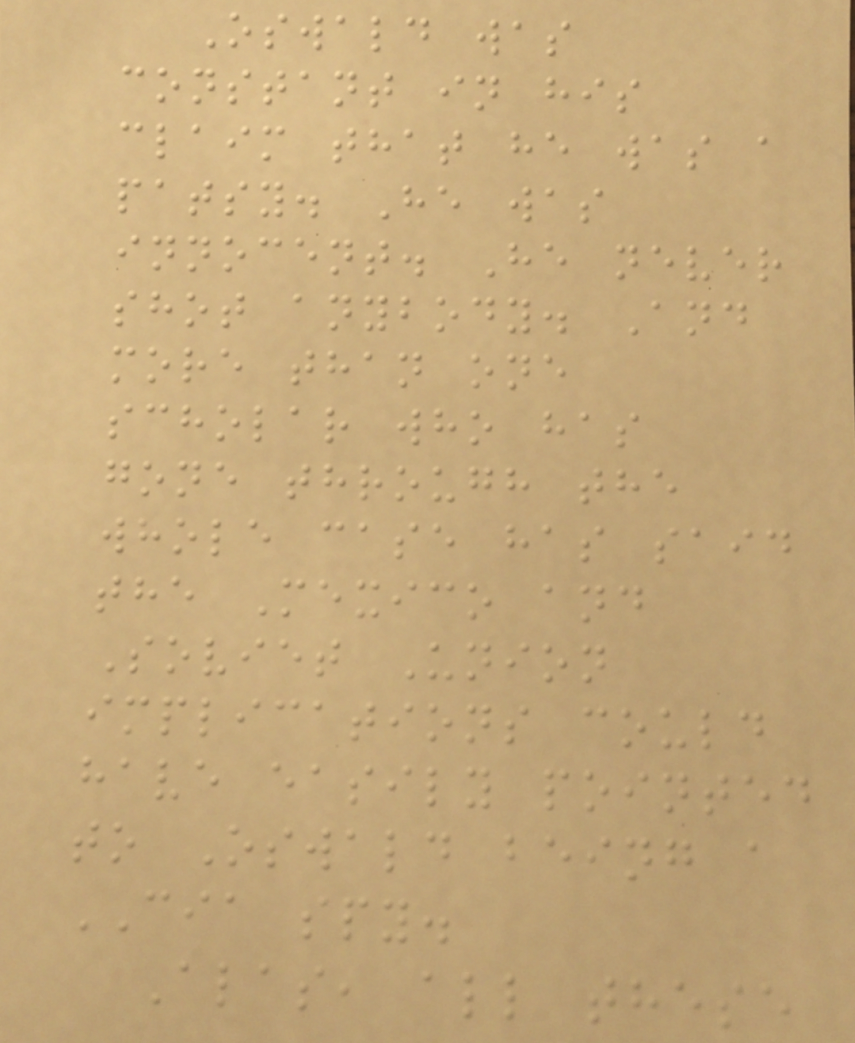Oswald was
constant in his
claim that he was a
patsy. He was
innocent. He never
shot anybody. And
more than one
scholar who has
gone through the
whole case has said
the Mexico and
Soviet Union
implications could
have easily pointed
to Oswald being a
CIA spy.
Alas, all these
